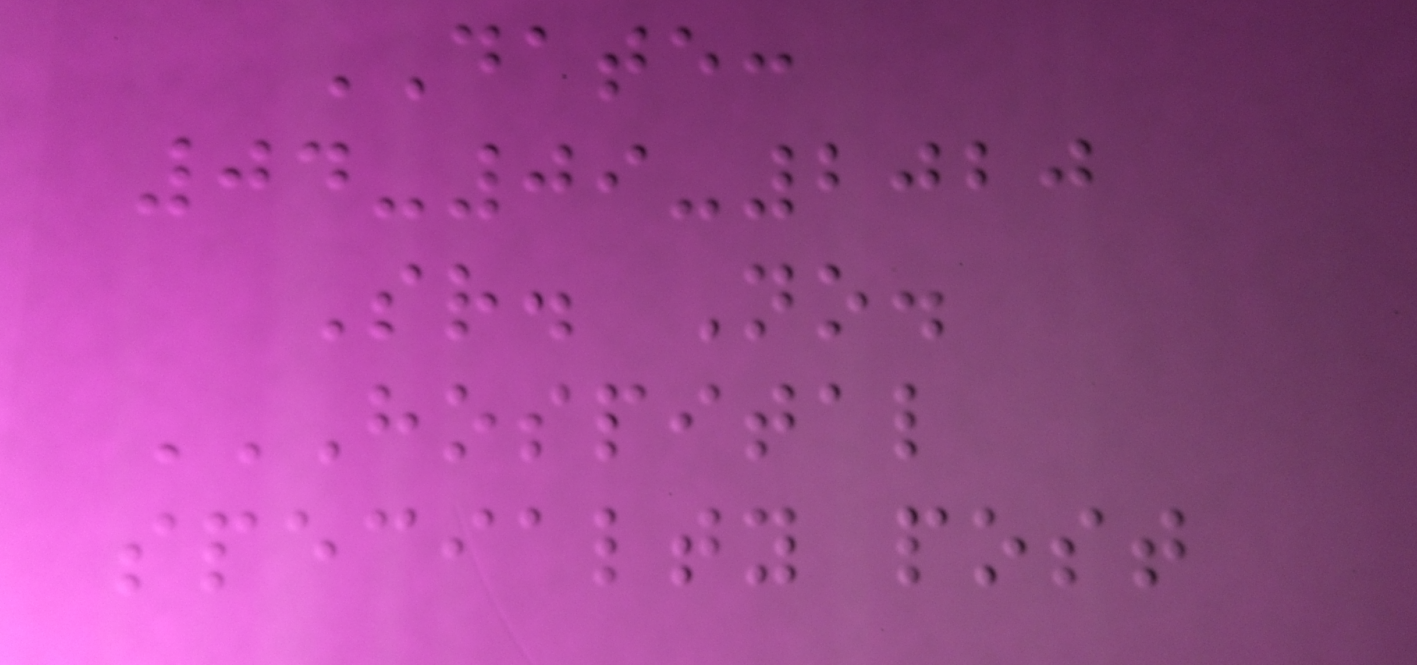DATE:
04-09-2020
Sr. No.
HOSPITAL
SPECIALTY POST
